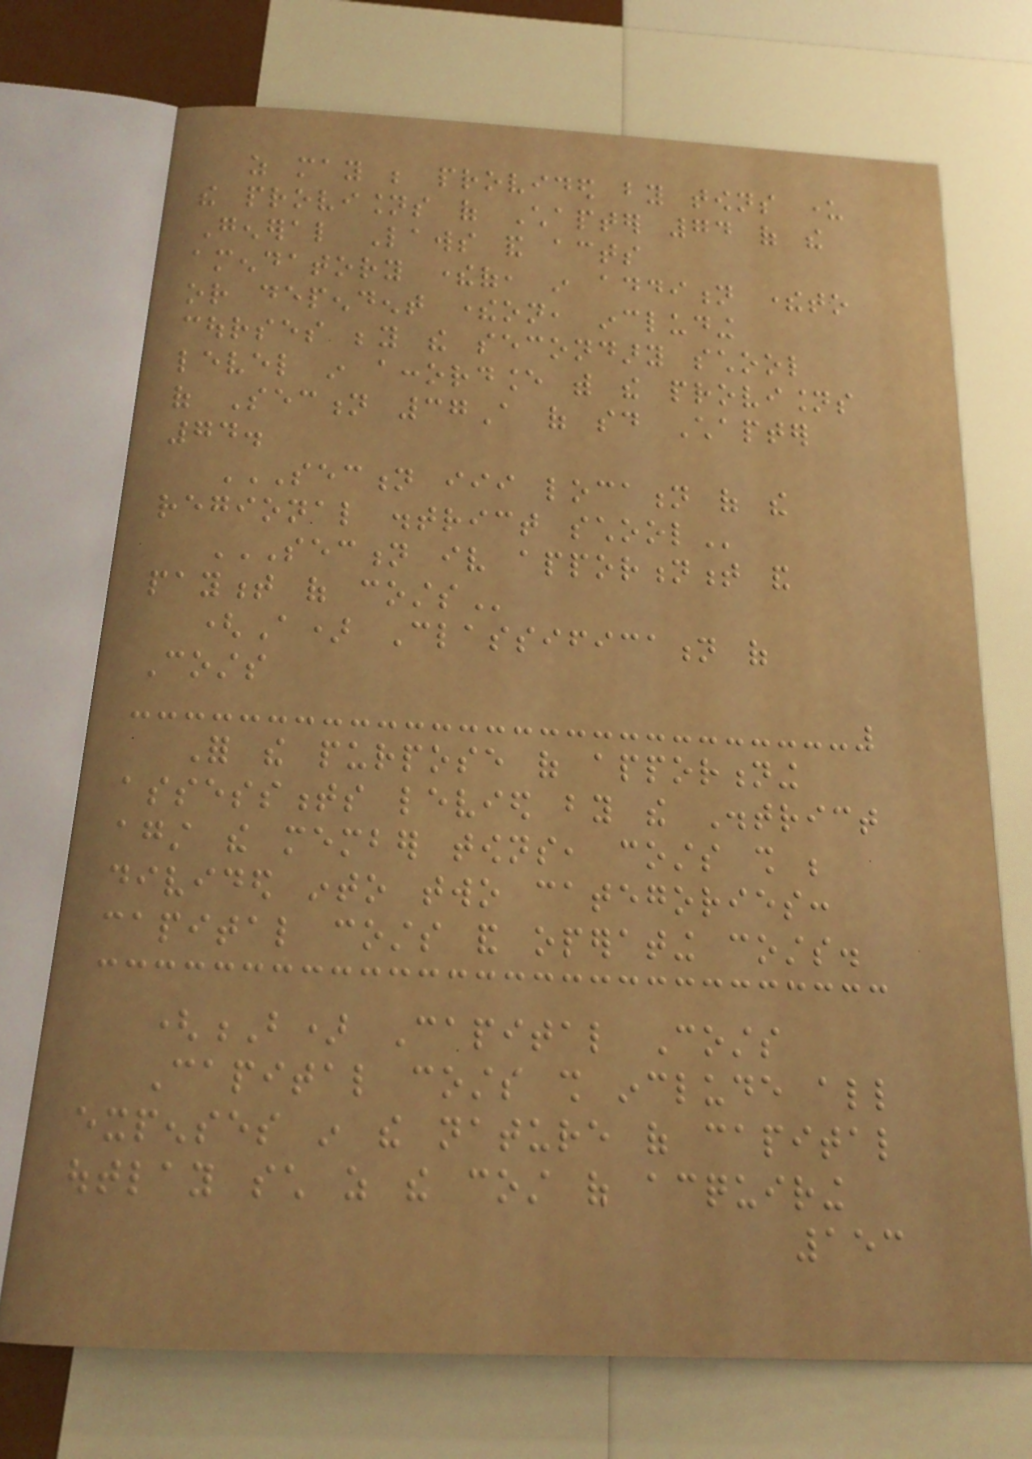as may be provided by towns under
the provisions of Chapter 74 of the
General Laws and acts
amendatory thereof, in addition thereto
or dependent thereon, including
courses beyond the secondary school
level in accordance with the provisions
of Section 37A of said Chapter
74.
SECTION III LOCATION OF THE
REGIONAL DISTRICT SCHOOL
SECTION IV APPORTIONMENT AND
PAYMENT OF COSTS
(A) Classification of
Costs
For the purpose of apportioning
assessments levied by the District
against the member towns, costs shall be
divided into two categories:
capital costs and operating costs.
(B) Capital Costs
Capital costs shall include all
expenses in the nature of capital
outlay such as the cost of acquiring
153
